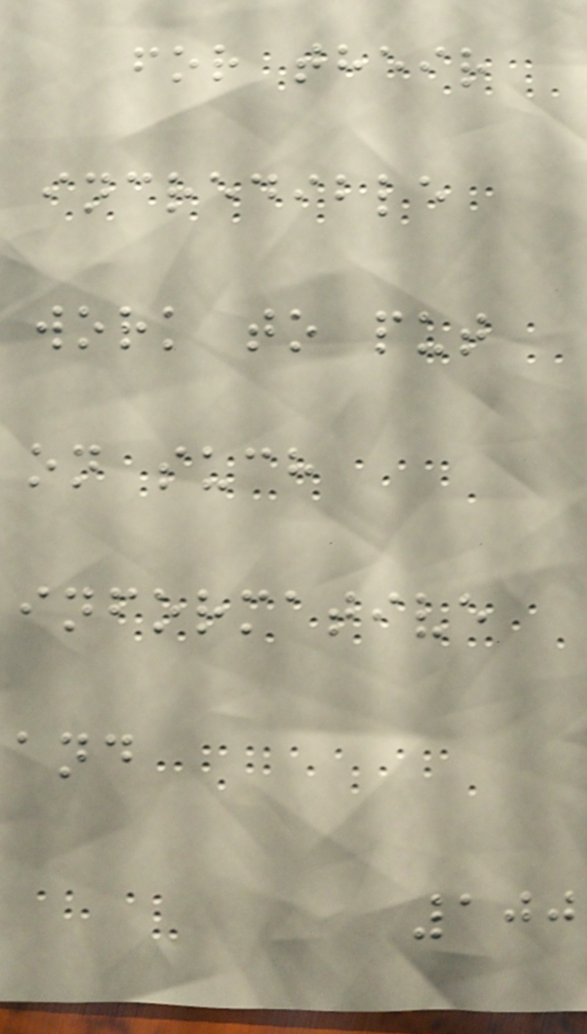for their
incredible
work to put
on such
informative
and
100
